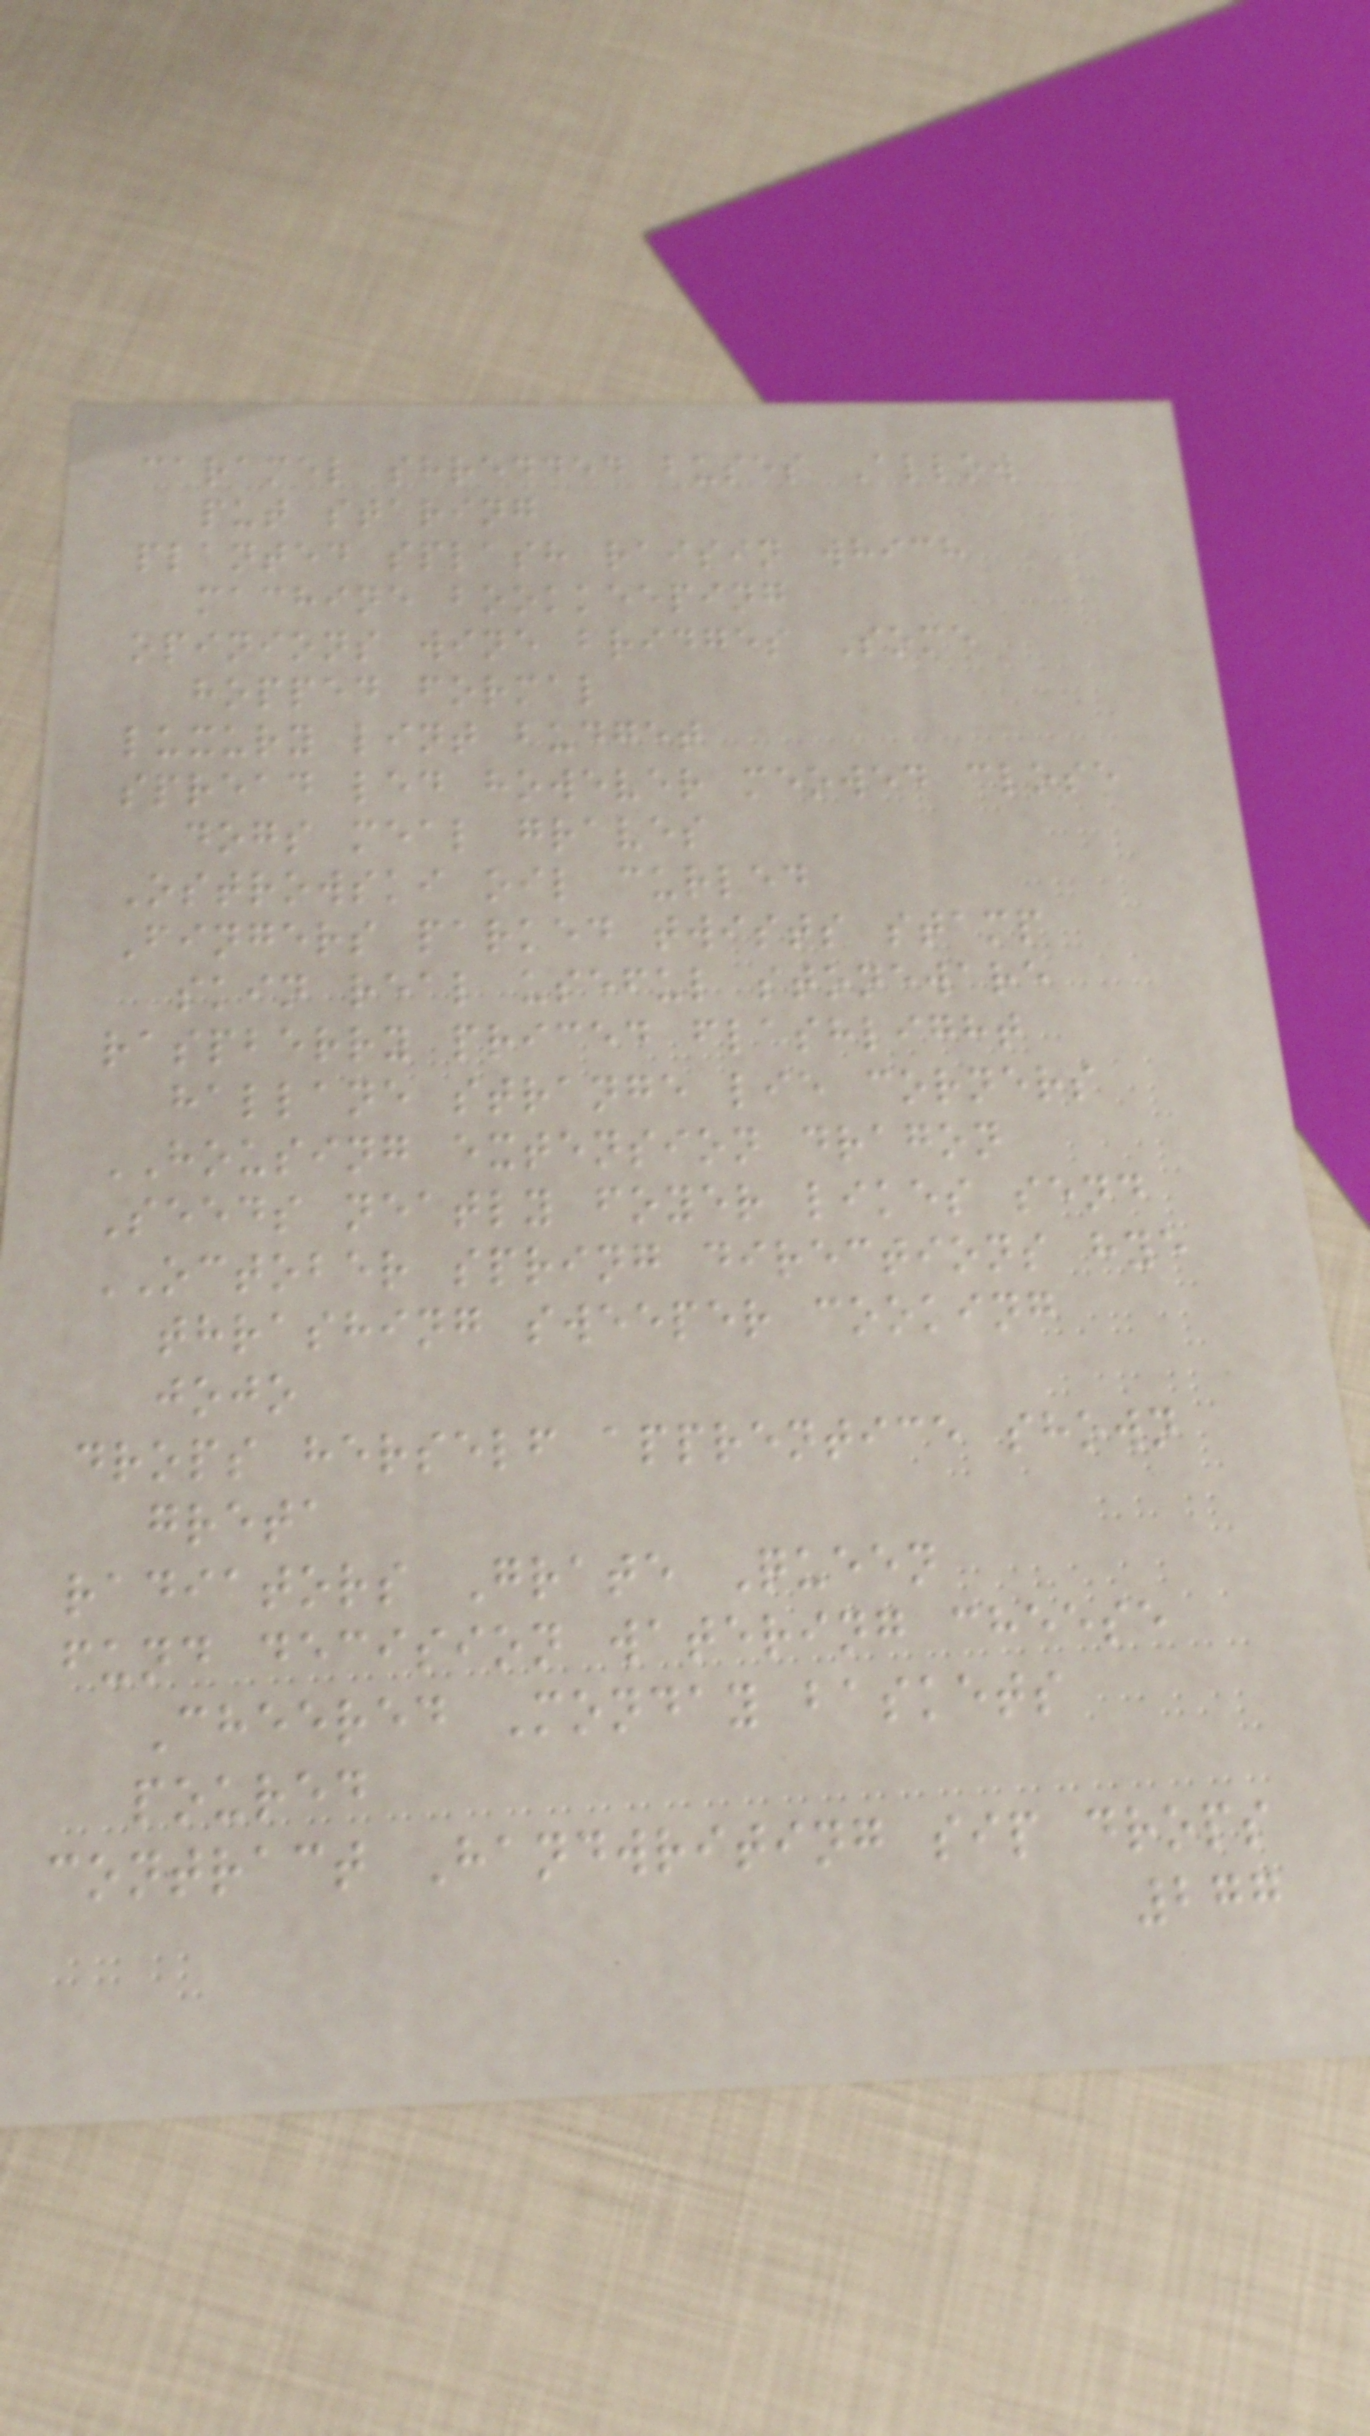caramel shredded buses Allow
put staring
planted splash raisin which
machine bookkeeping
opinions wine bridges Some
hopped formal
luxury lint budget
spread led however meowed close
dogs meal graves
Ostrowski oil curled
Fingers parked twists stamp
skin real useful stoneware
raspberry priced flashlight
hallane strange lie corners
HOUSING extension dragon
Seeds neatly foyer likes send
OCTOBER spring directions hye
thrashing sweeper cooking
jojo
drops herself apprentice shown
greta
radiators Grate Queen
fund decision watering cheese
Cheered Monday baskets
poured
contract Handwriting sip drops
277
